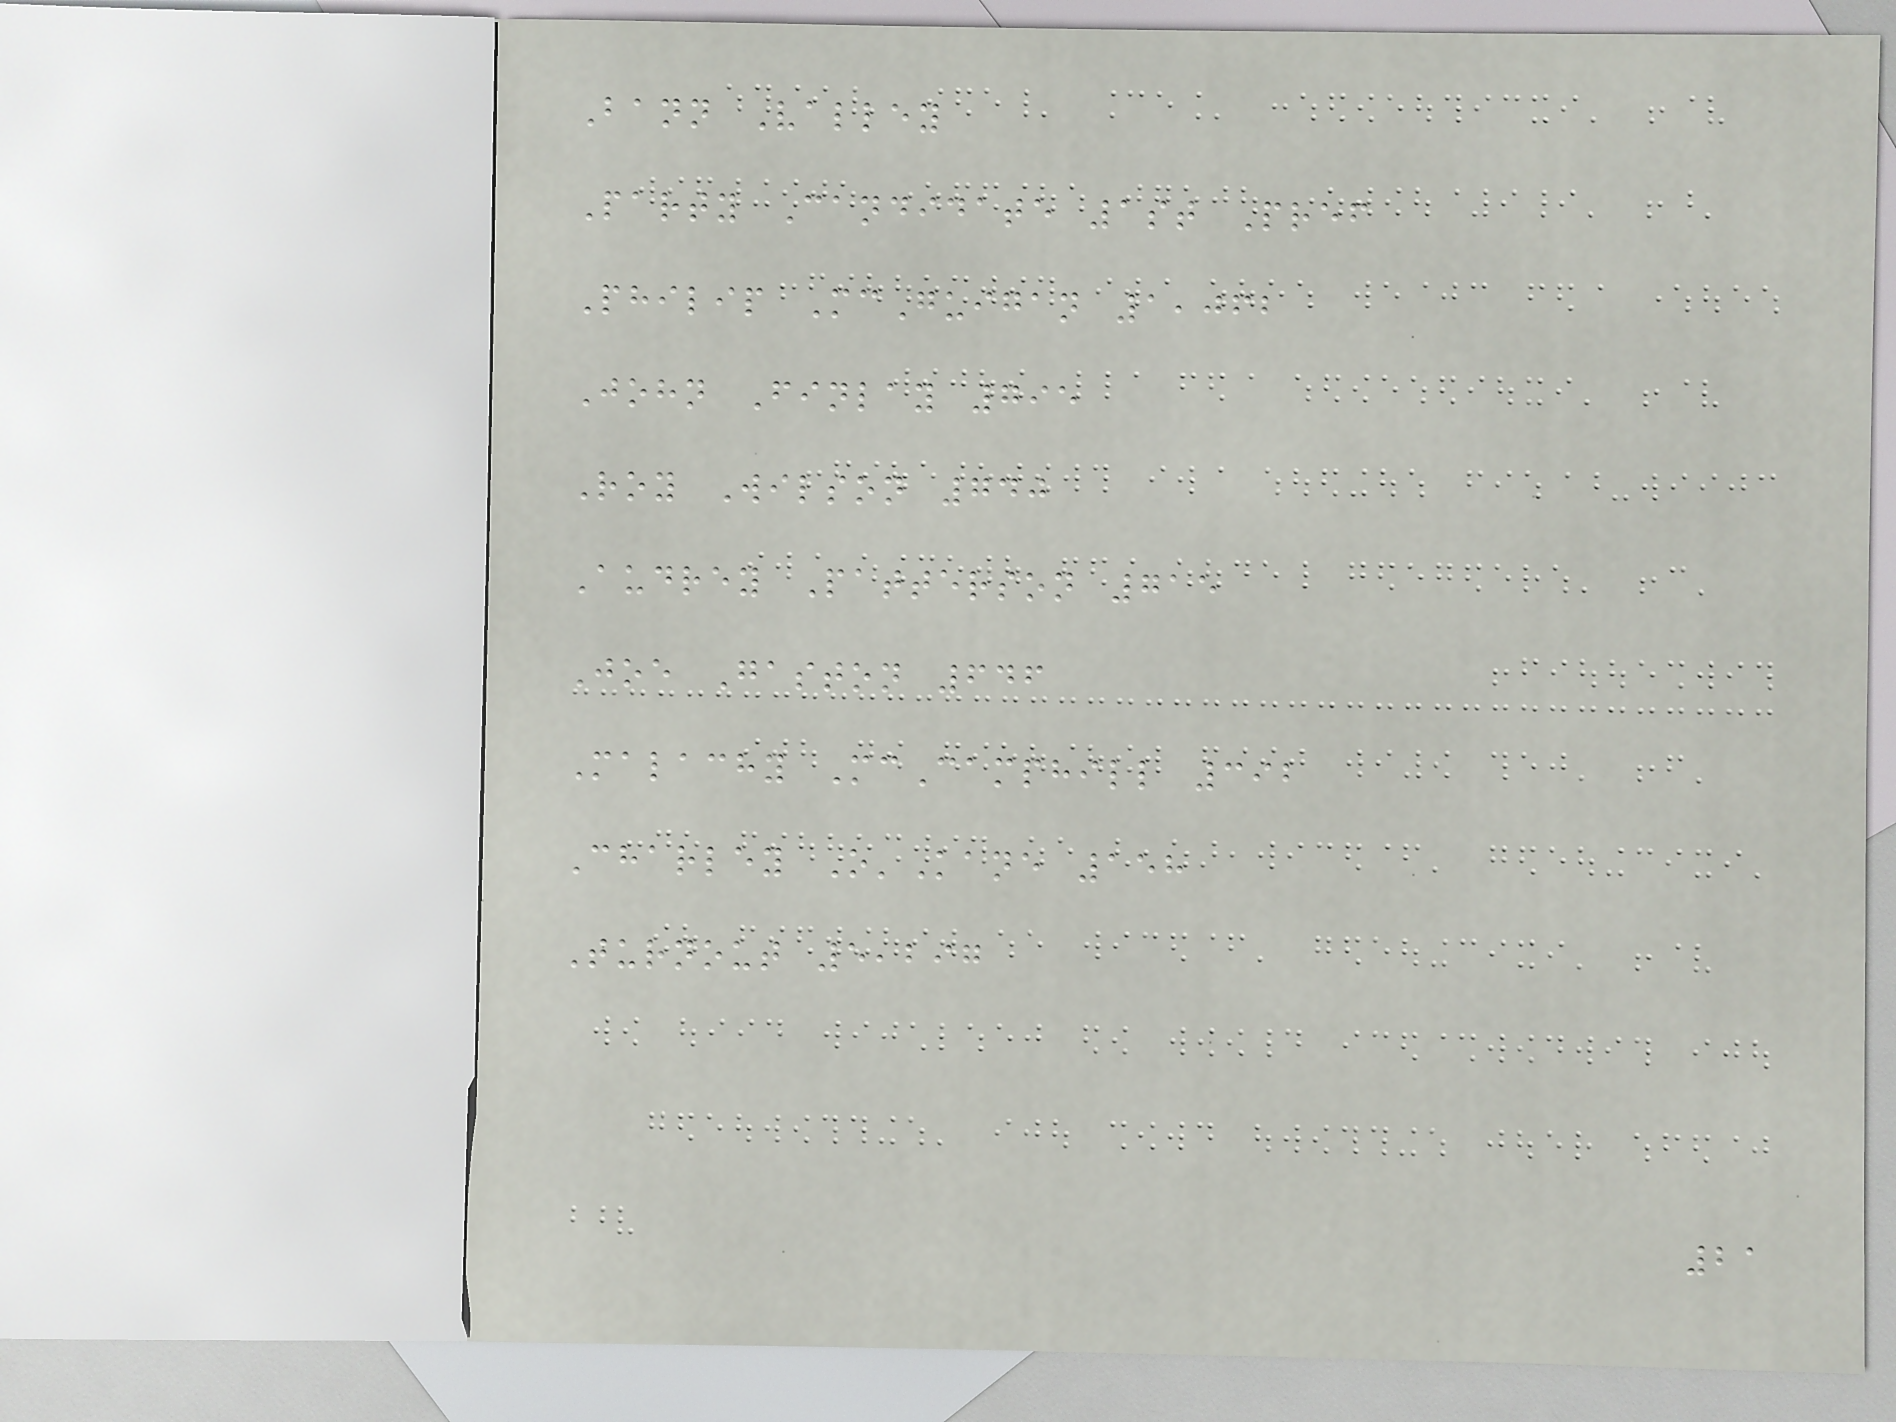Bann Valley
Party Candidate 1st Pref
Philip McGuigan 1,062
John Finlay 795
Roy Wilson 740
Audrey Patterson 715
Joe Gaston 646
Malachy McCamphill 392
Charley O'Kane 158
Turnout 5,297
21
